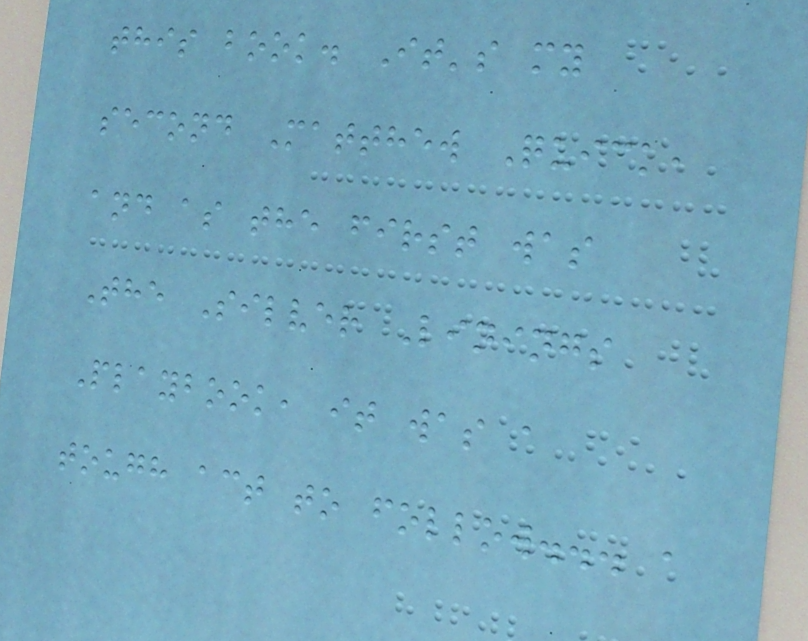this book. It's my
second Matthew Quick,
and as the first was
The Silver Linings
Playbook, it was a
tough act to follow... a
